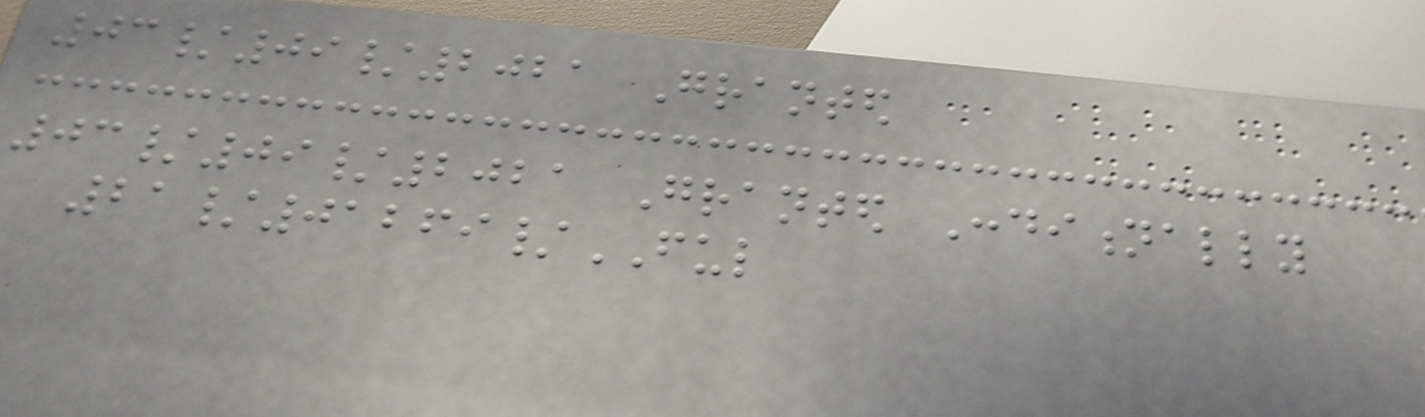03/09/2021 Granted
03/09/2021 Granted Conditionally
21/01269/FUL
